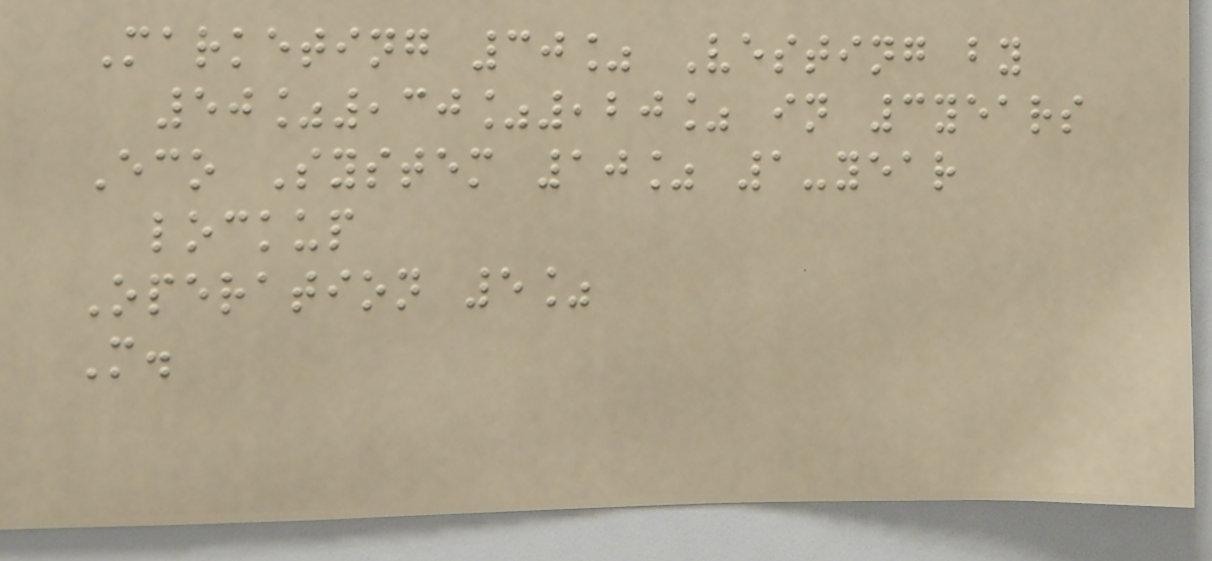Marketing 30% Vesting by
50%,30%,20% in 3years
Eco System 10% 1-year
lockup
Operation 5%
M.
